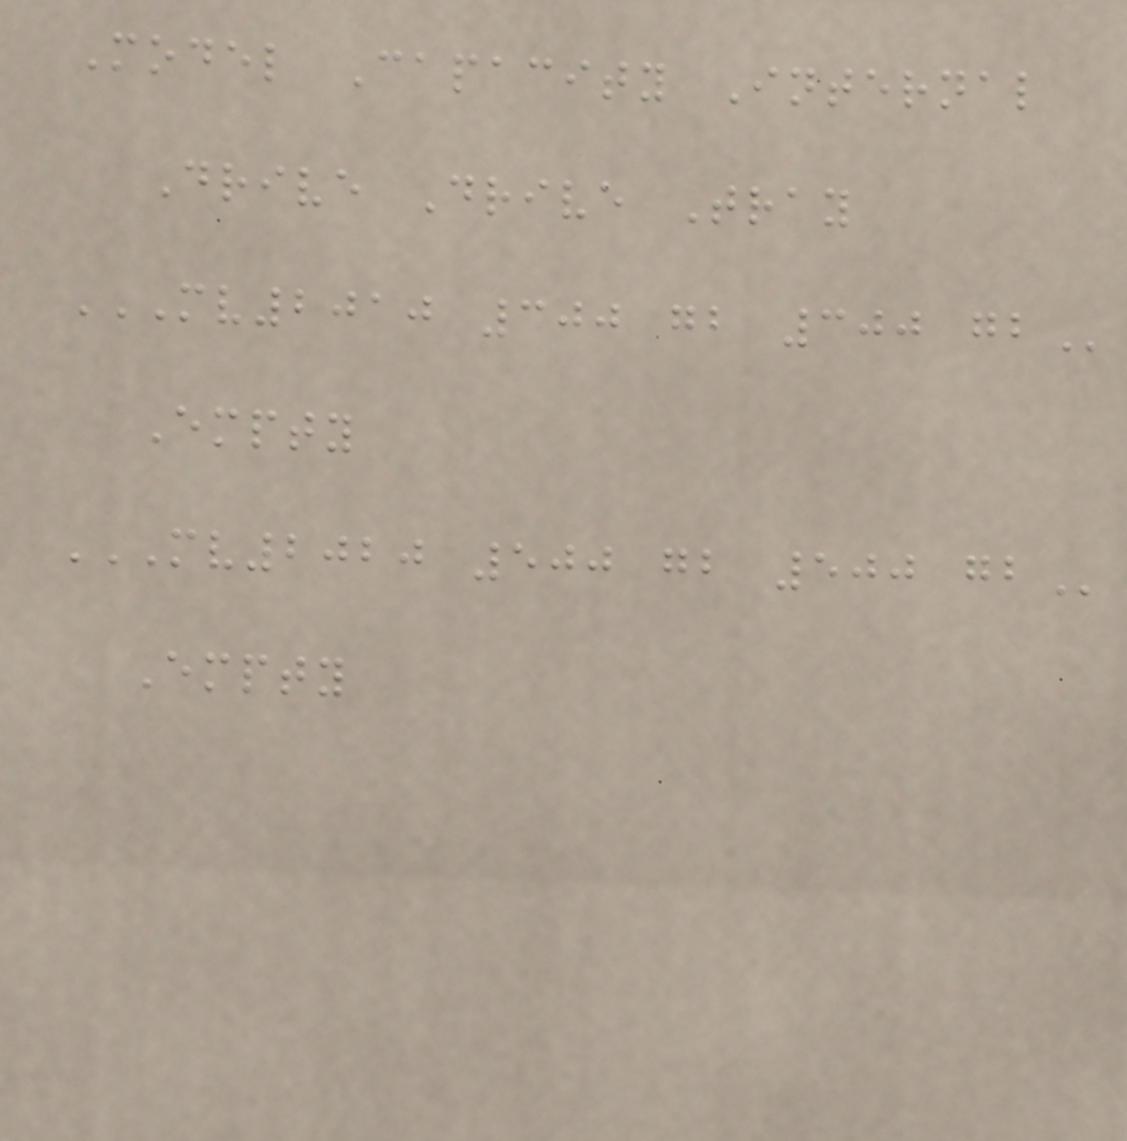Model Capacity Internal
Drive Drive Tray
MV2010 300 GB 300 GB
Empty
MV2020 500 GB 500 GB
Empty
